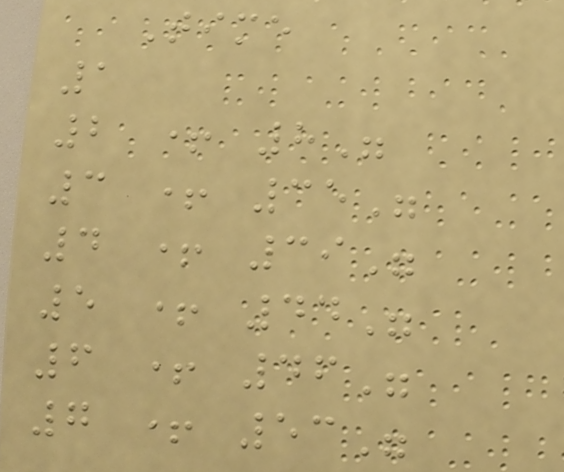Time
1
2 + 8"
3 + 35"
4 + 39"
5 + 44"
6 + 46"
7 + 53"
